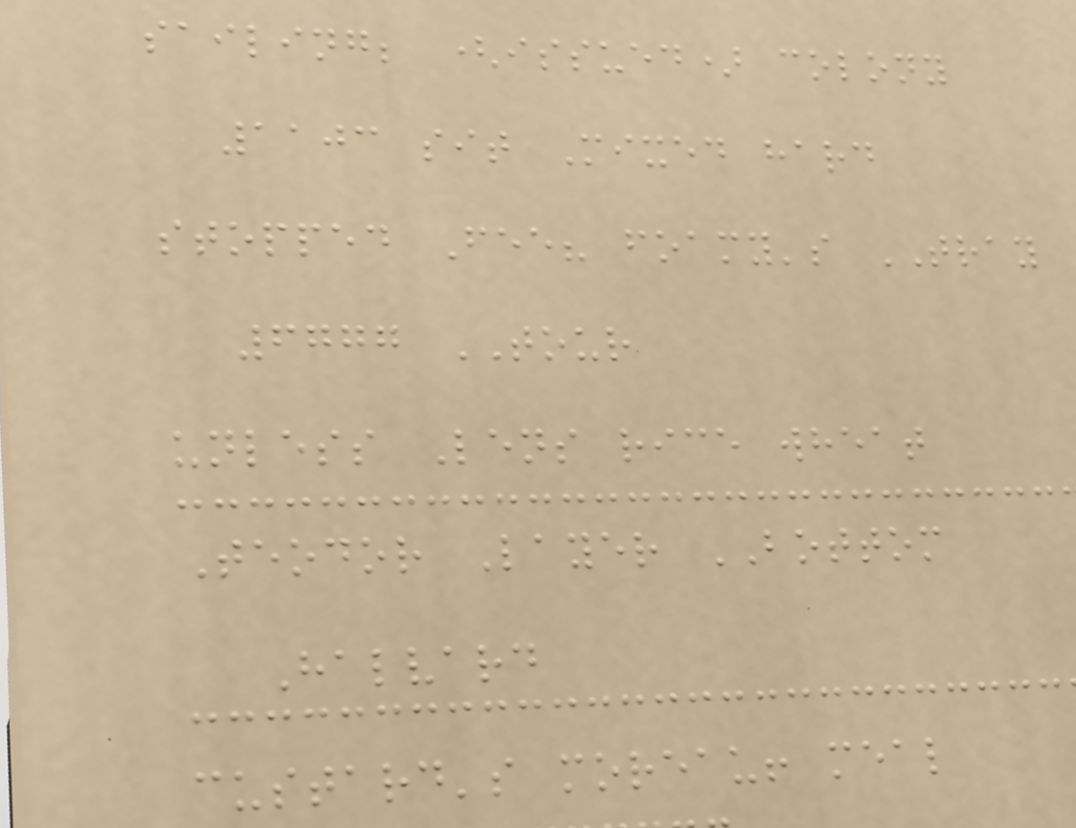sailing; (issued) colony
1103 sit Mixed hard
stopped Fee? foamy's TRAY
6777 TOUR
unless Lens rice wheat
Teodor Layer BOTTOM
Halvard
custard's moreau! meal
